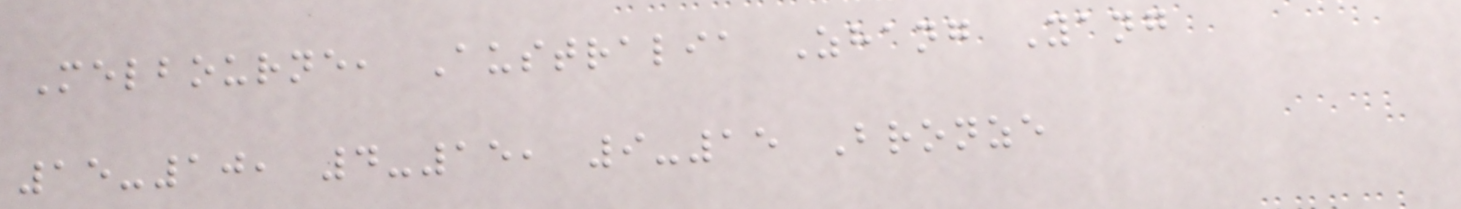Melbourne, Australia Zhang Yang
15-10, 4-15, 9-15 Bronze
